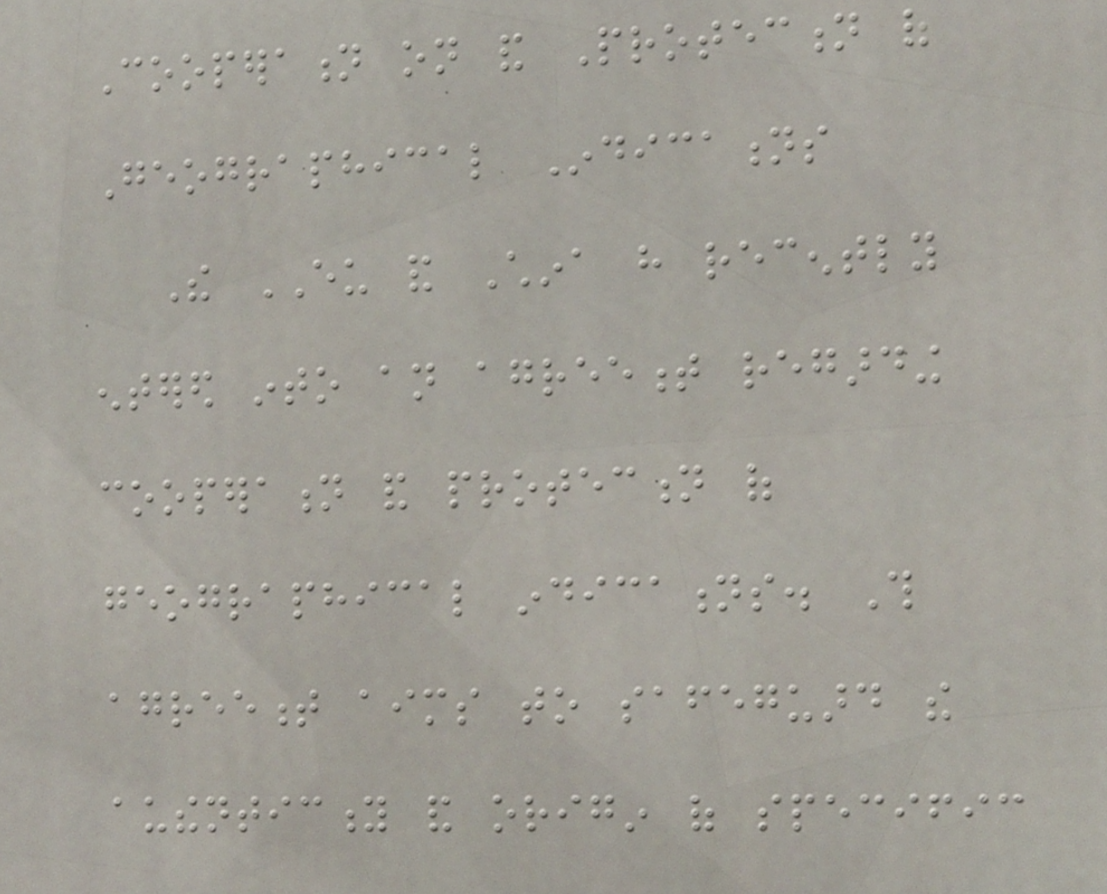Cooperation on and Protection of
Geographical Indications
The EU and China have recently
entered into an agreement regarding
cooperation and protection of
geographical indications. This
agreement aims to safeguard the
authenticity and origin of specific
